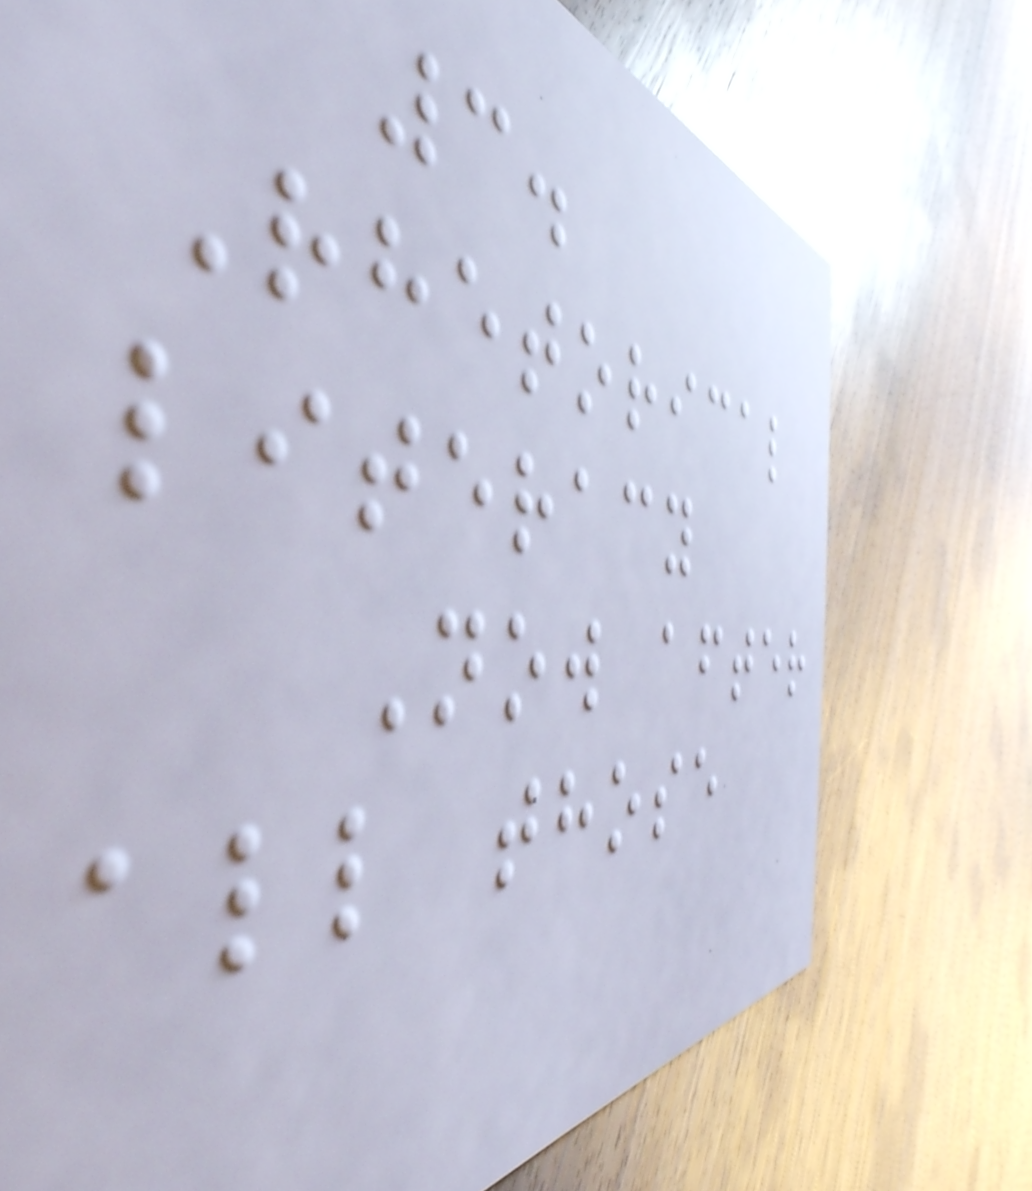3.
Rhetorical
literacy
Now after
all those
